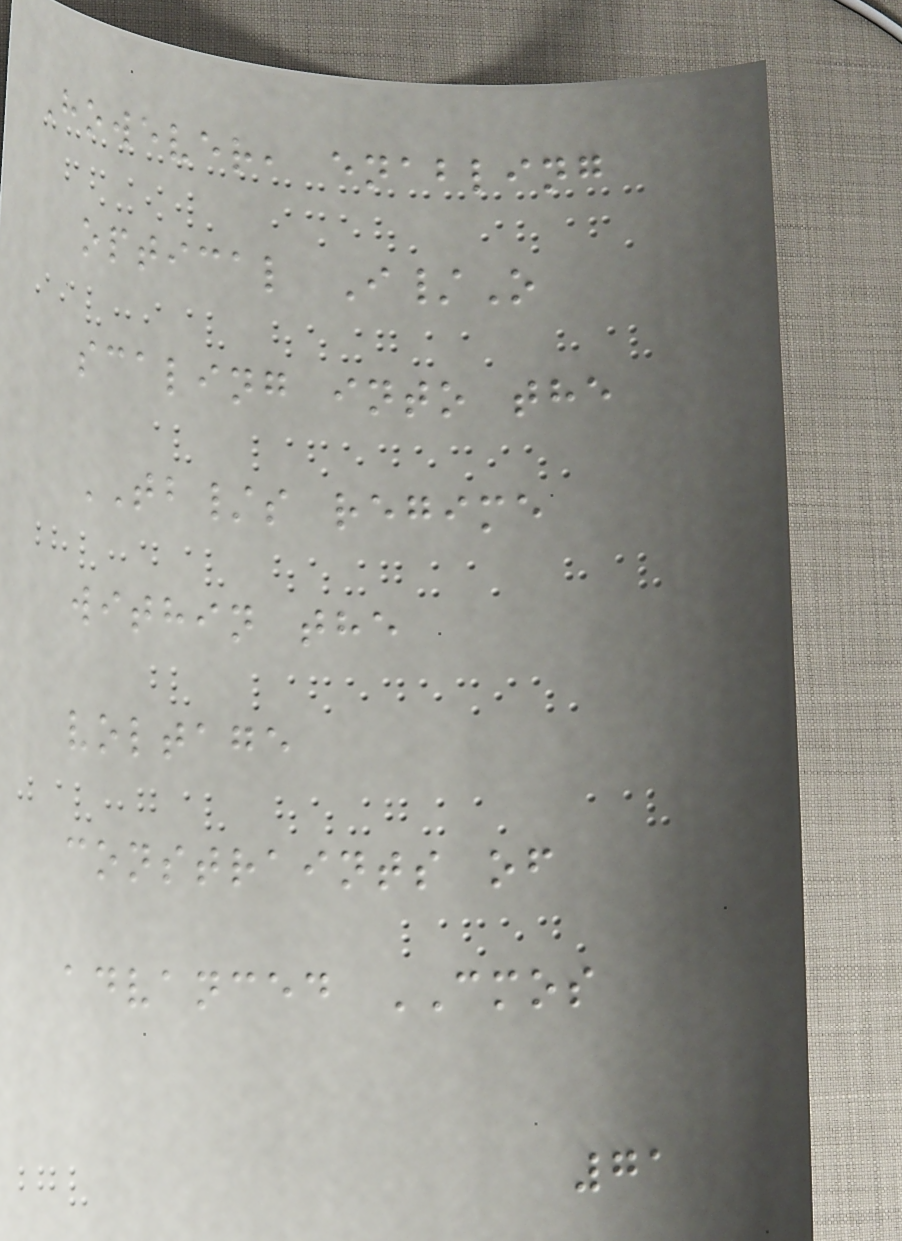However, enabling
optical I/O
scaling into the
TB/s regime
within the
voltage
constraints of
advanced CMOS
71
